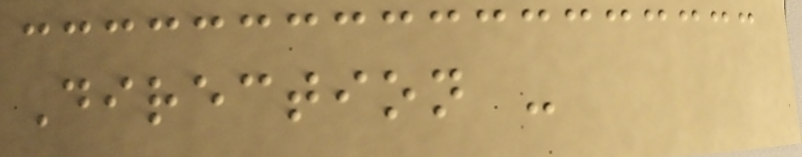Direction -
